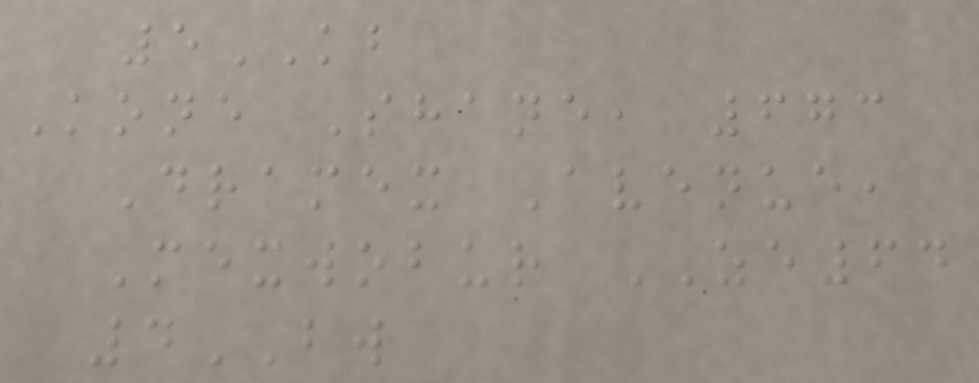5KB
Kone Shane, 673
Dramex Avenue,
Mexwobur ZE64
4BW
